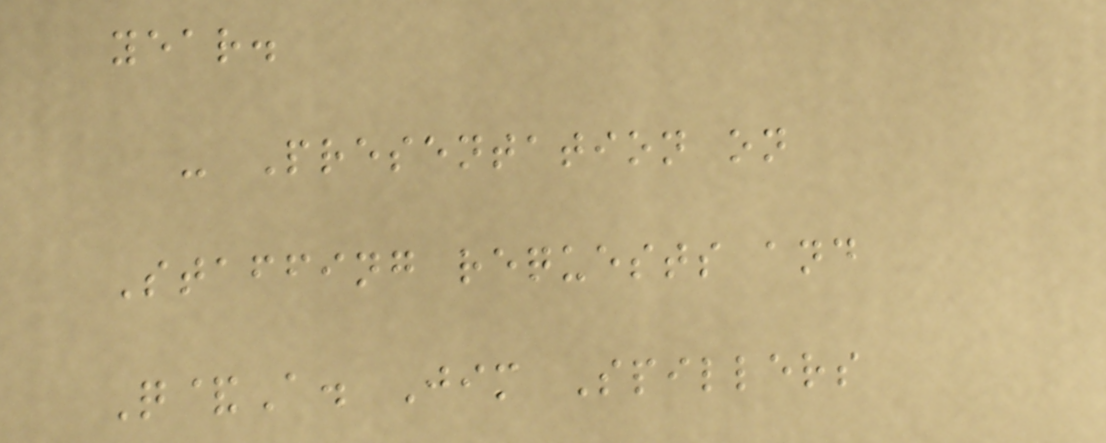year.
- Presentation on
Staffing requests and
Q&A. Jim Spillers
